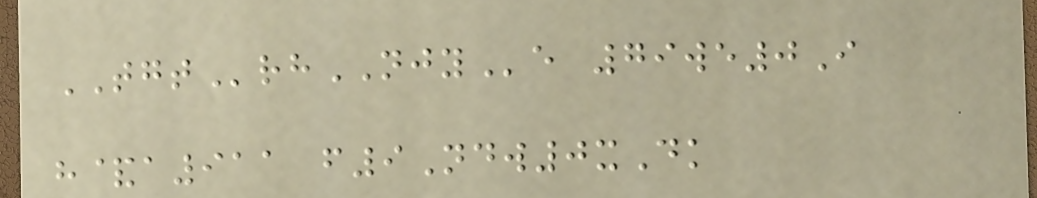TGTrhNJYe 79we0I
h&a911 f9Ndw0xDk
